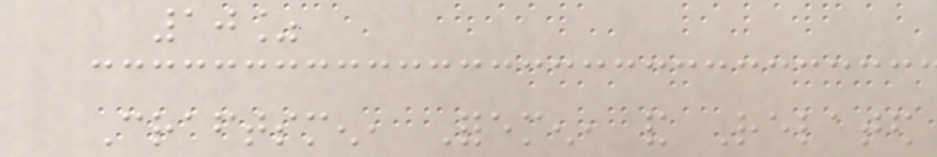10%
Craftsmen, Foremen, and Related
